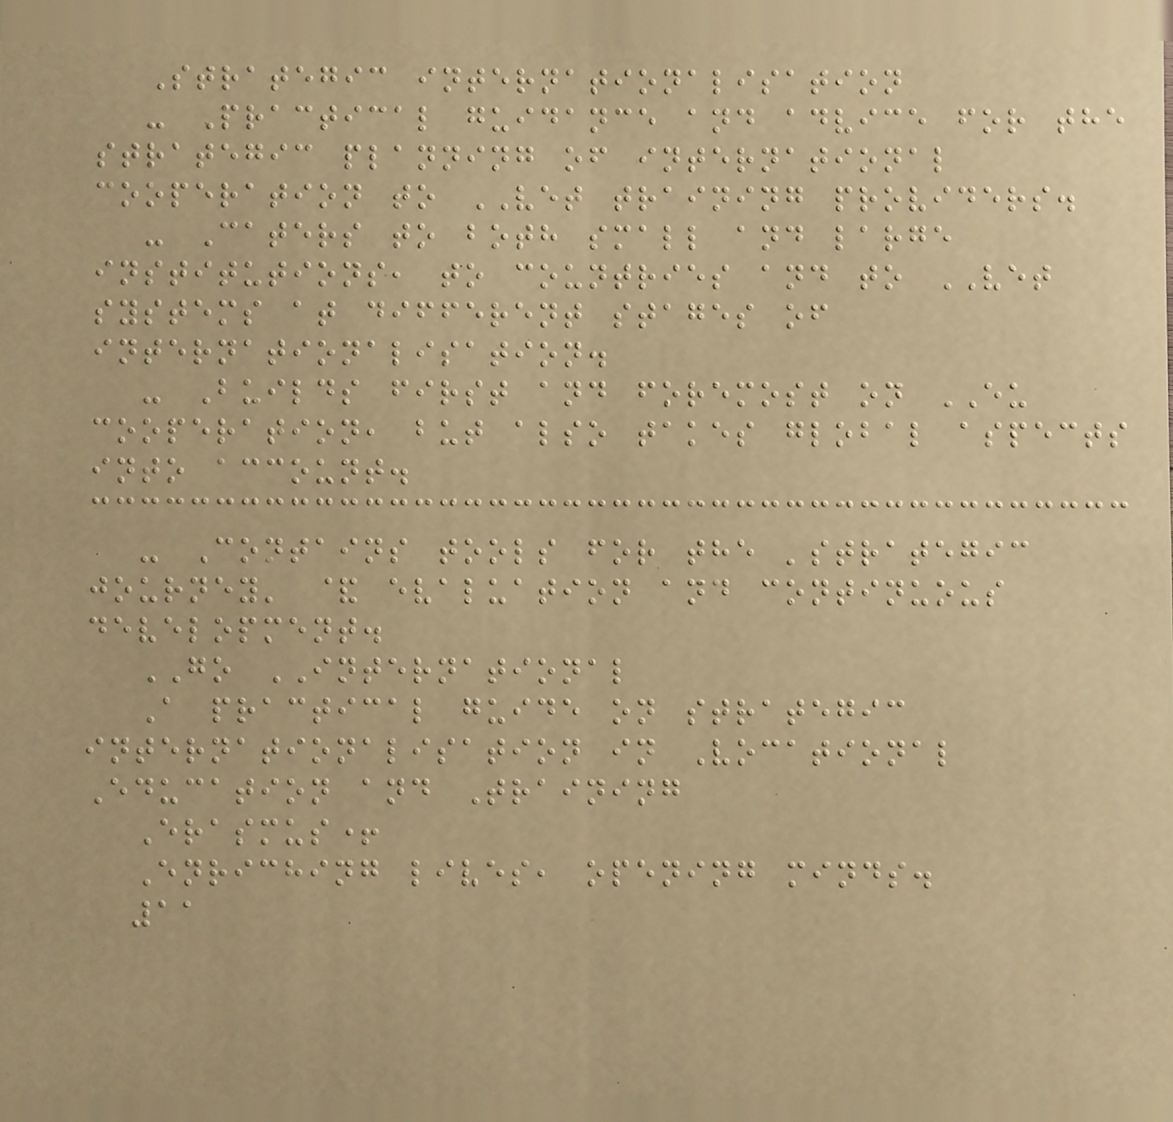Strategic internationalisation
- Practical guidance and advice for the
strategic planning of international
cooperation to VET training providers.
- Caters to both small and large
institutions, to countries and to VET
systems at different stages of
internationalisation.
- Builds first and foremost on EU
cooperation, but also takes global aspects
into account.
- Contains tools for the 'strategic
journey' & evaluation and continuous
development.
GO INTERNATIONAL
A practical guide on strategic
internationalisation in Vocational
Education and Training
Erasmus+
Enriching lives, opening minds.
11
